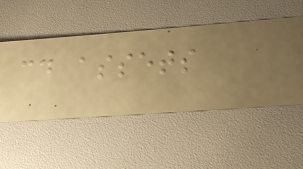cd assets
